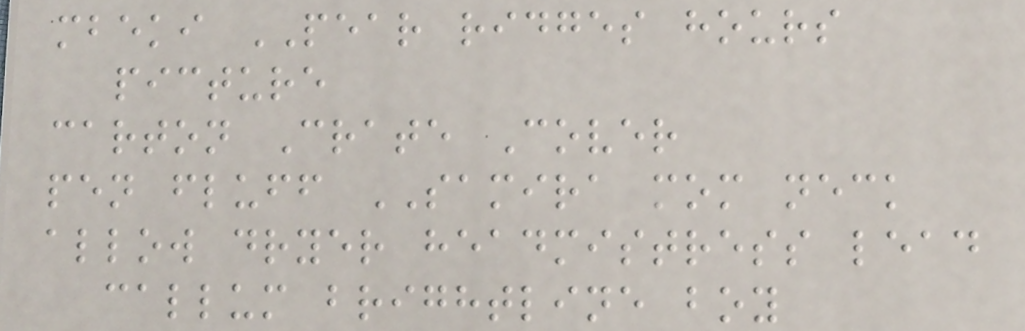mbeki PEAR ridges hours
picture
carton Crate Cover
pen fluff SAMIRA mom neck
allow dryer headmistress lead
callum brightline boy
